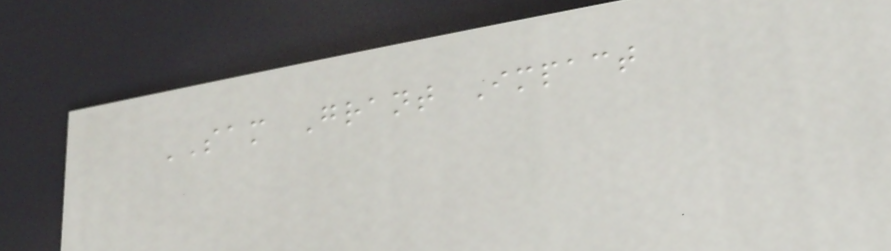SAM Grant Impact
